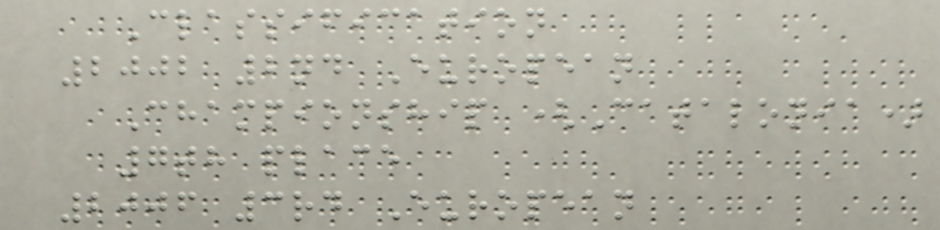Classification
2002 2nd European
Championship (Catalonia)
7th place
2006 3rd European
